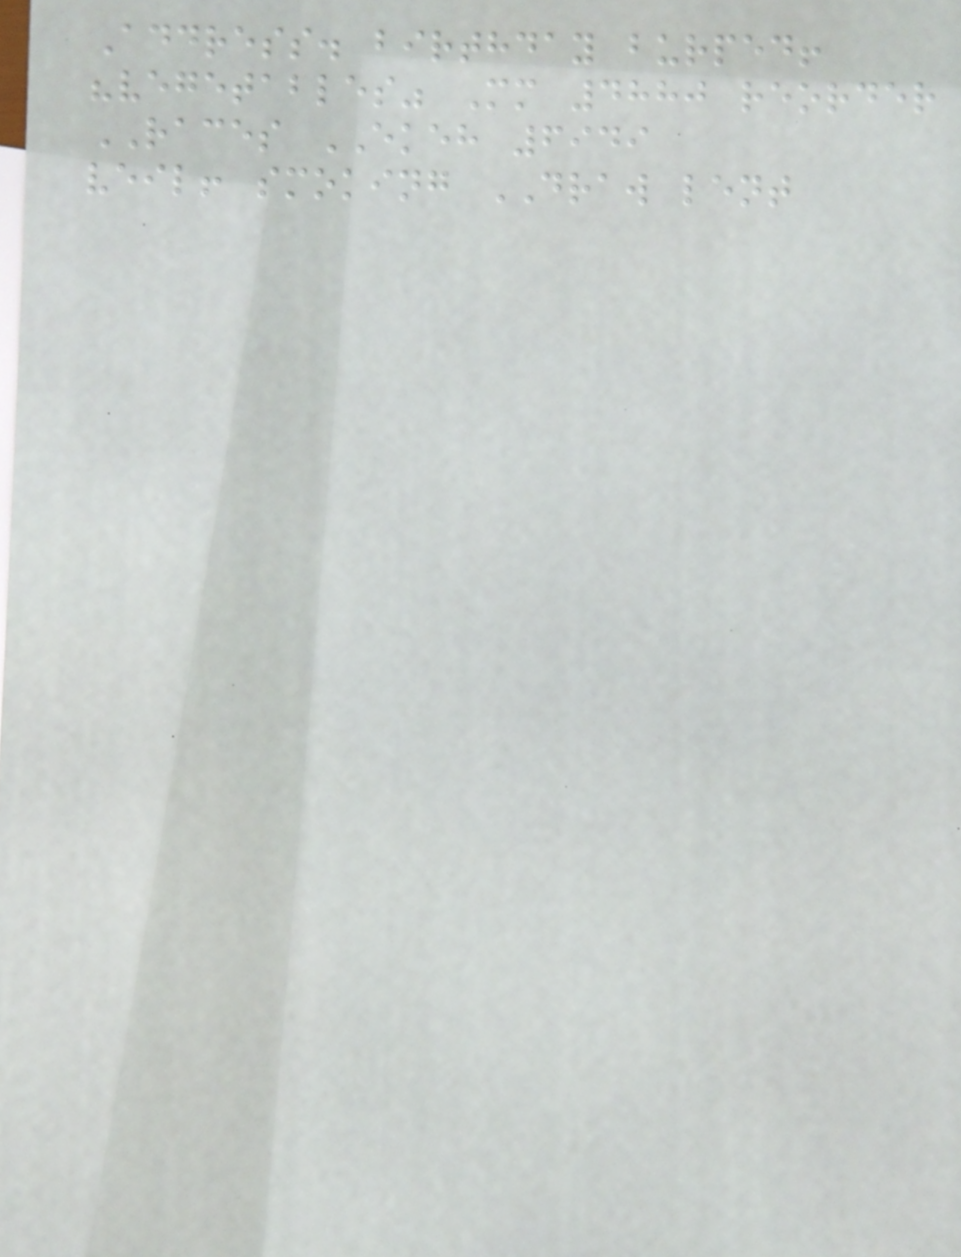Address. birthday burped!
"vegetables" Mm 4880 reorder
RACES EKEH 6949
veil! smoking DRAW lent
